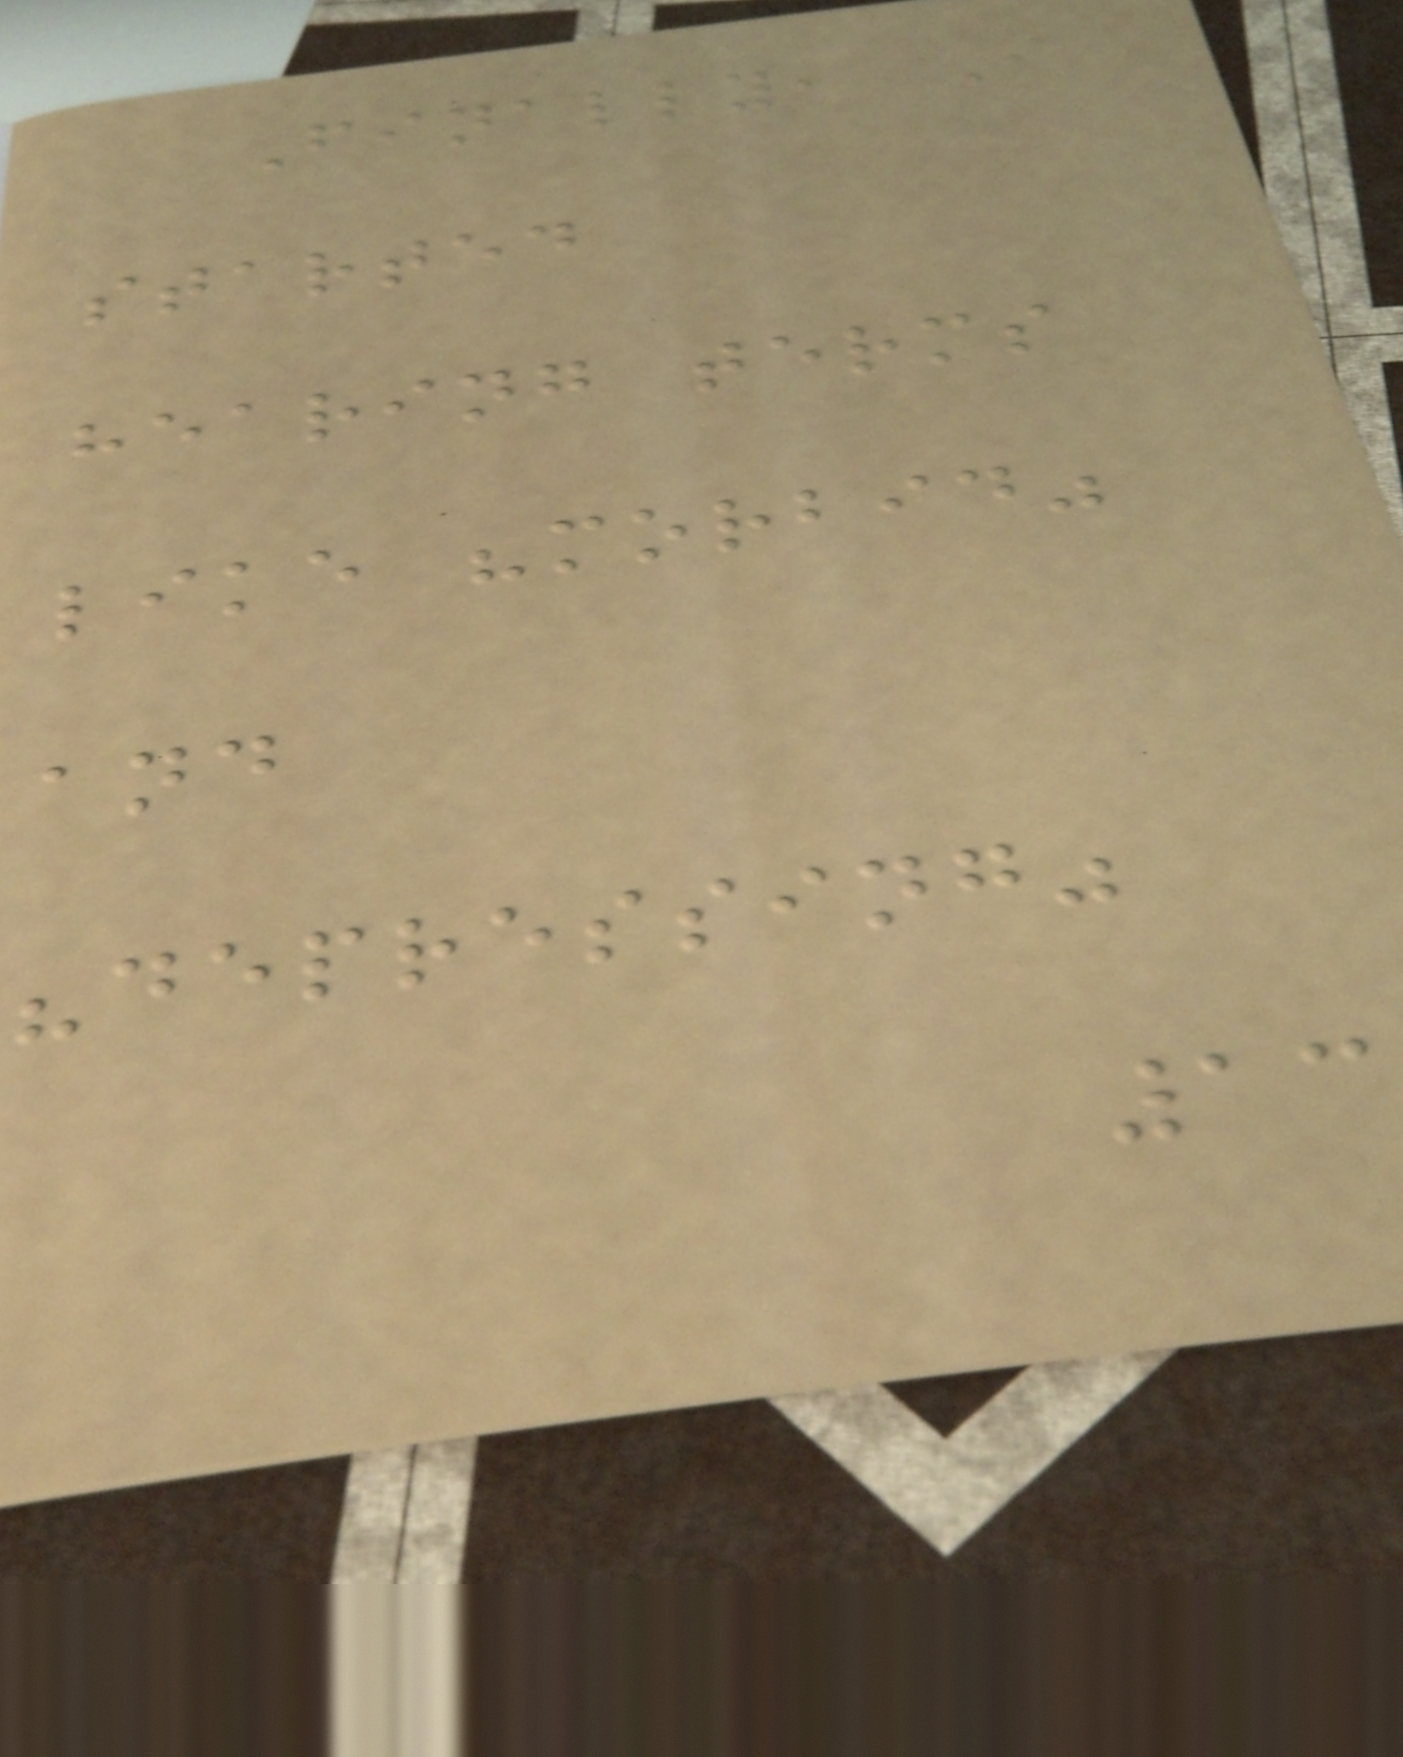Finally, I
started
hearing terms
like "morbid"
and
"depressing"
13
